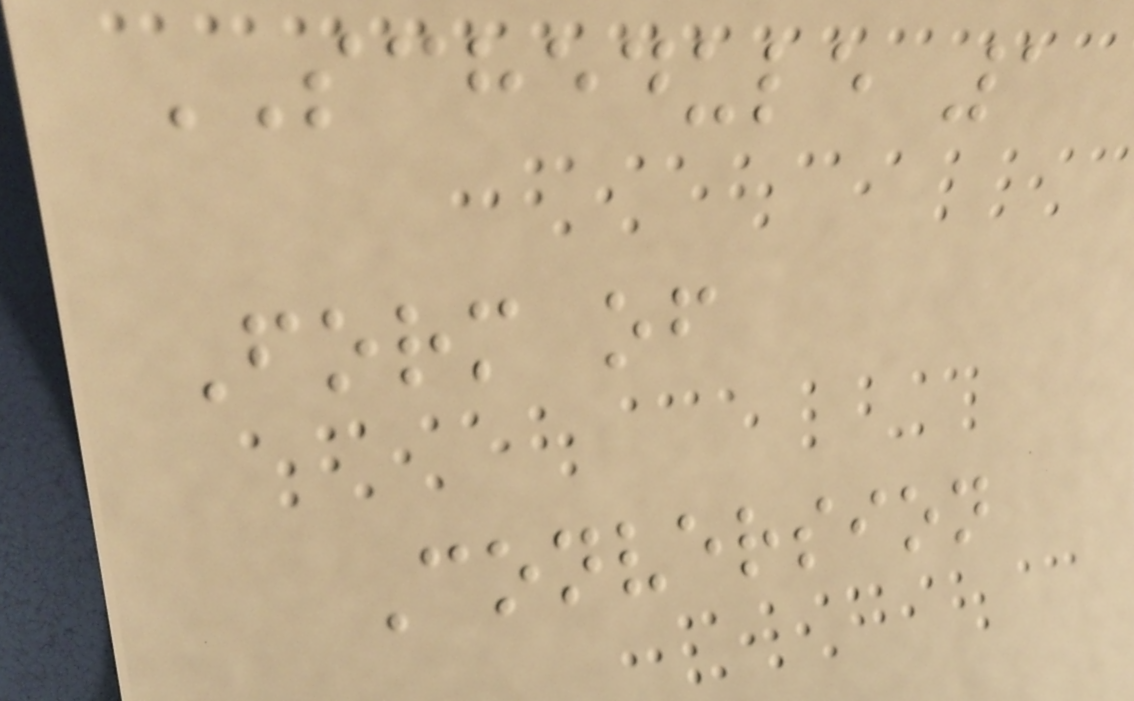SCHEDULE 1
Form of
Conversion
